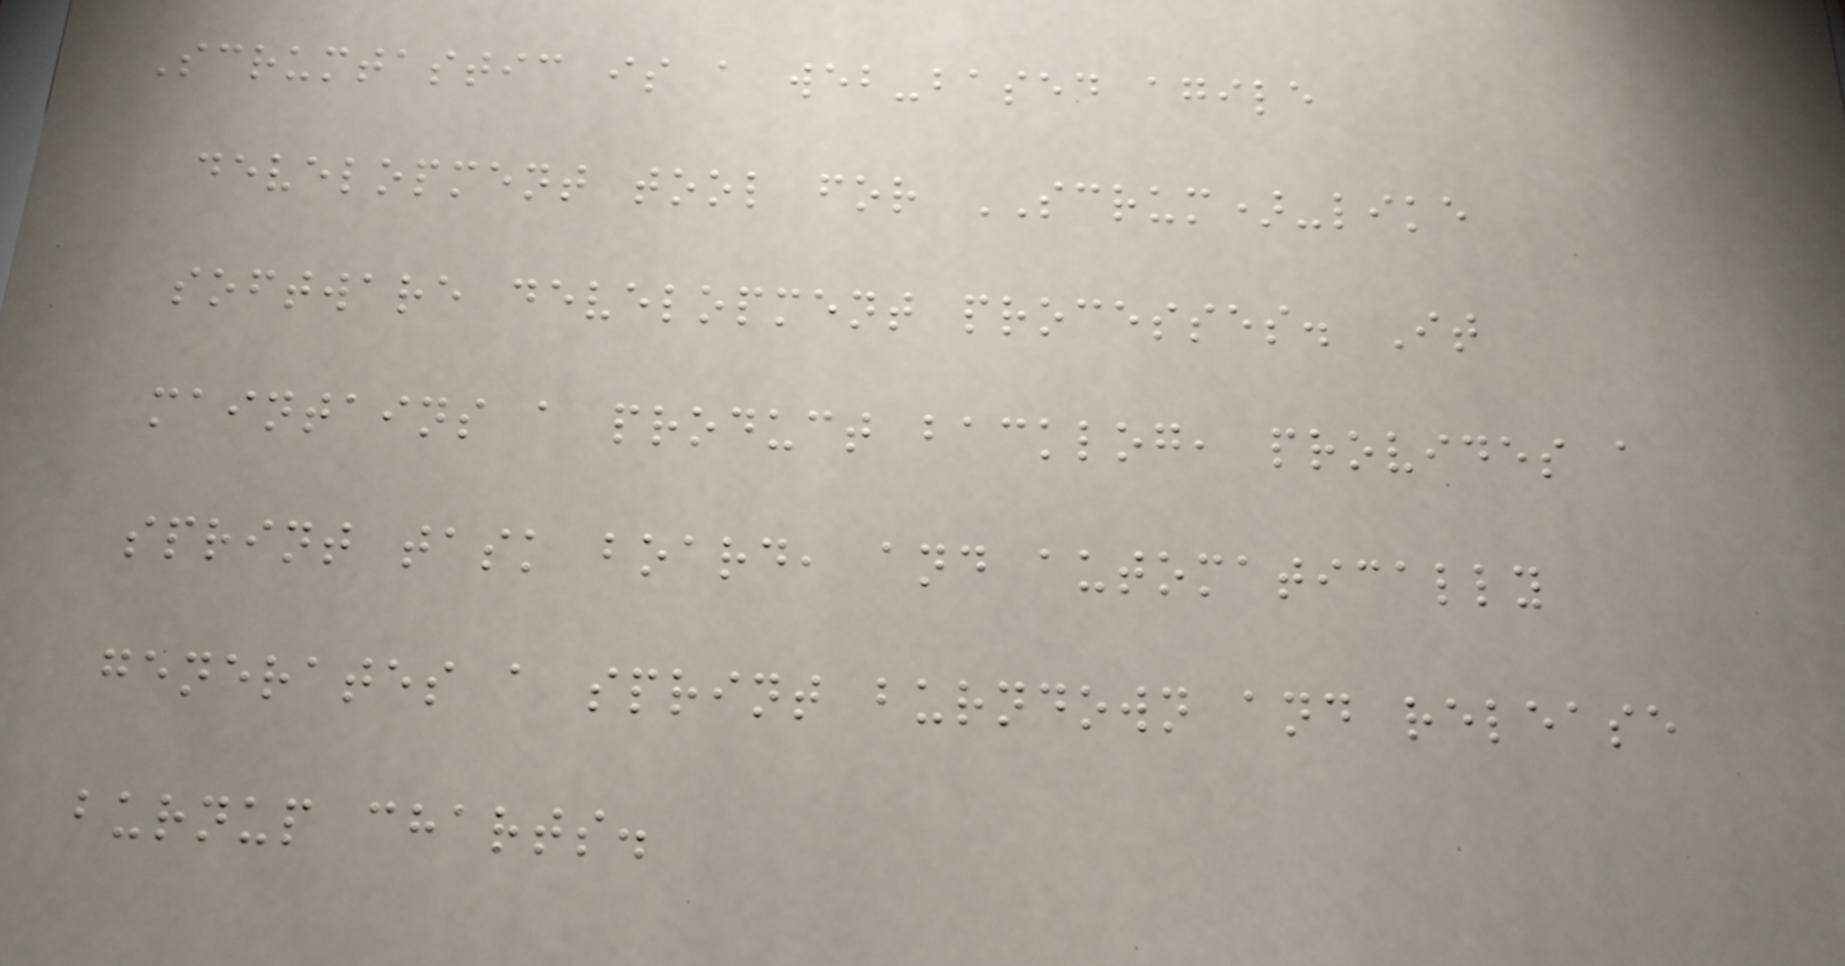Scrumtastic is a web-based agile
development tool for SCRUM)-like
software development processes. It
maintains a product backlog, provides a
sprint task board, and automatically
generates a sprint burndown and release
burnup charts.
